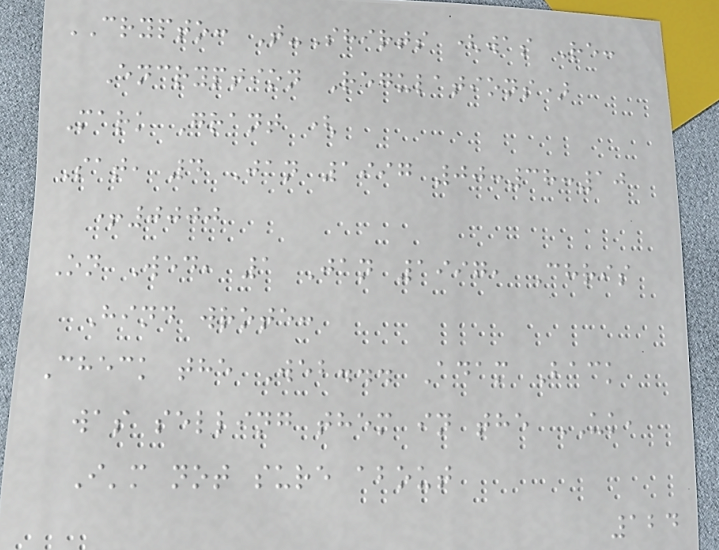CRYPTO: T-Shirts (was Re:
Encryption Regulations)
Mark Grant (
Sat, 4 Jan 1997 00:38:10
+0000
On Wed, 1 Jan 1997, Chris
Hind wrote:
Check the Web... Adam Back
was selling them in the UK,
I'm not sure about
124
